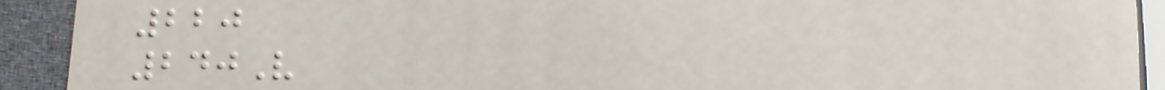220
240V
